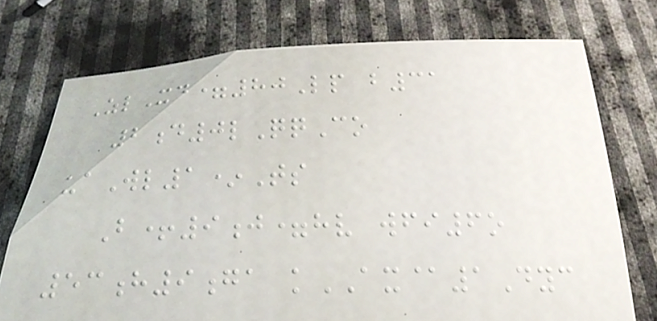ZlXd=80Lp b31
2d0lQqCo
uaWl1*Ts
B+9j=hv wfi6o
53h9ga kAX@1Dyc
